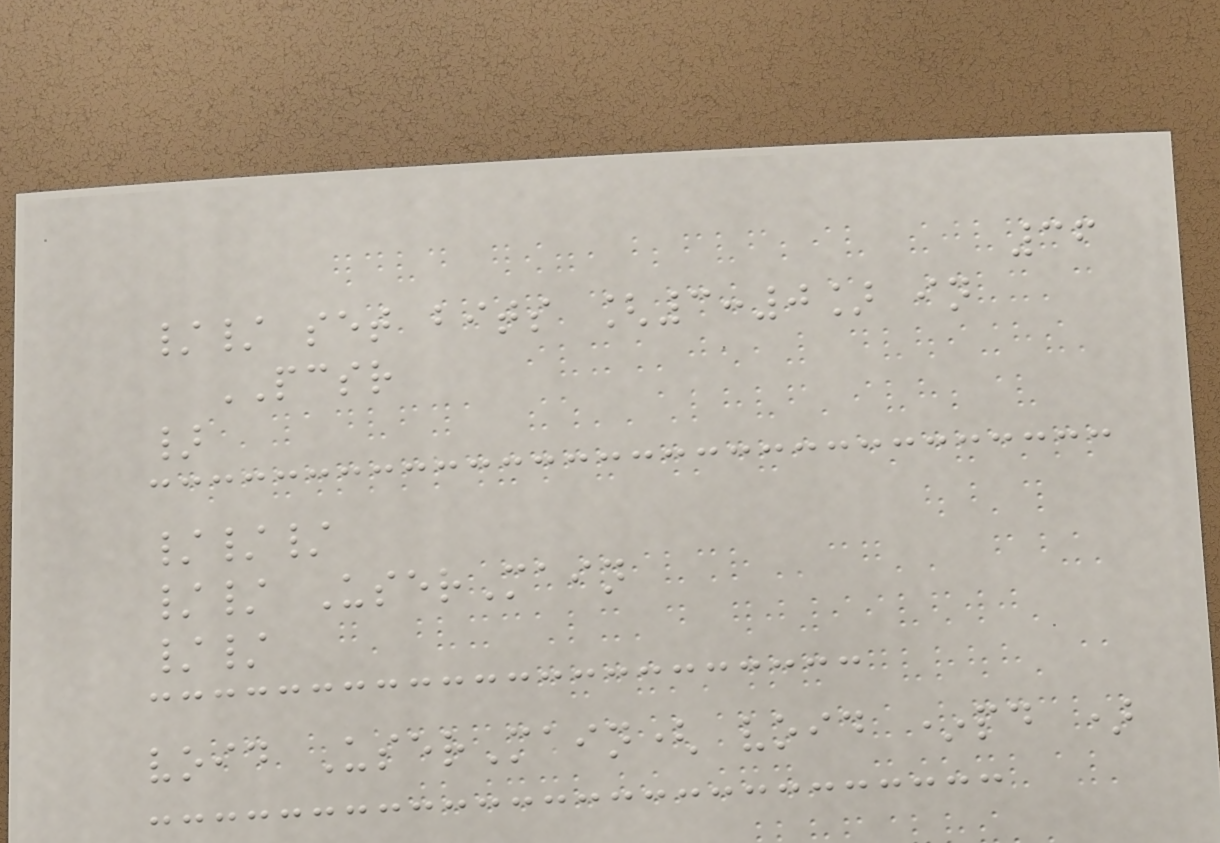36
// set bits [3:0] in
PCSR
}
///
// UserMain
//
void UserMain( void *pd )
